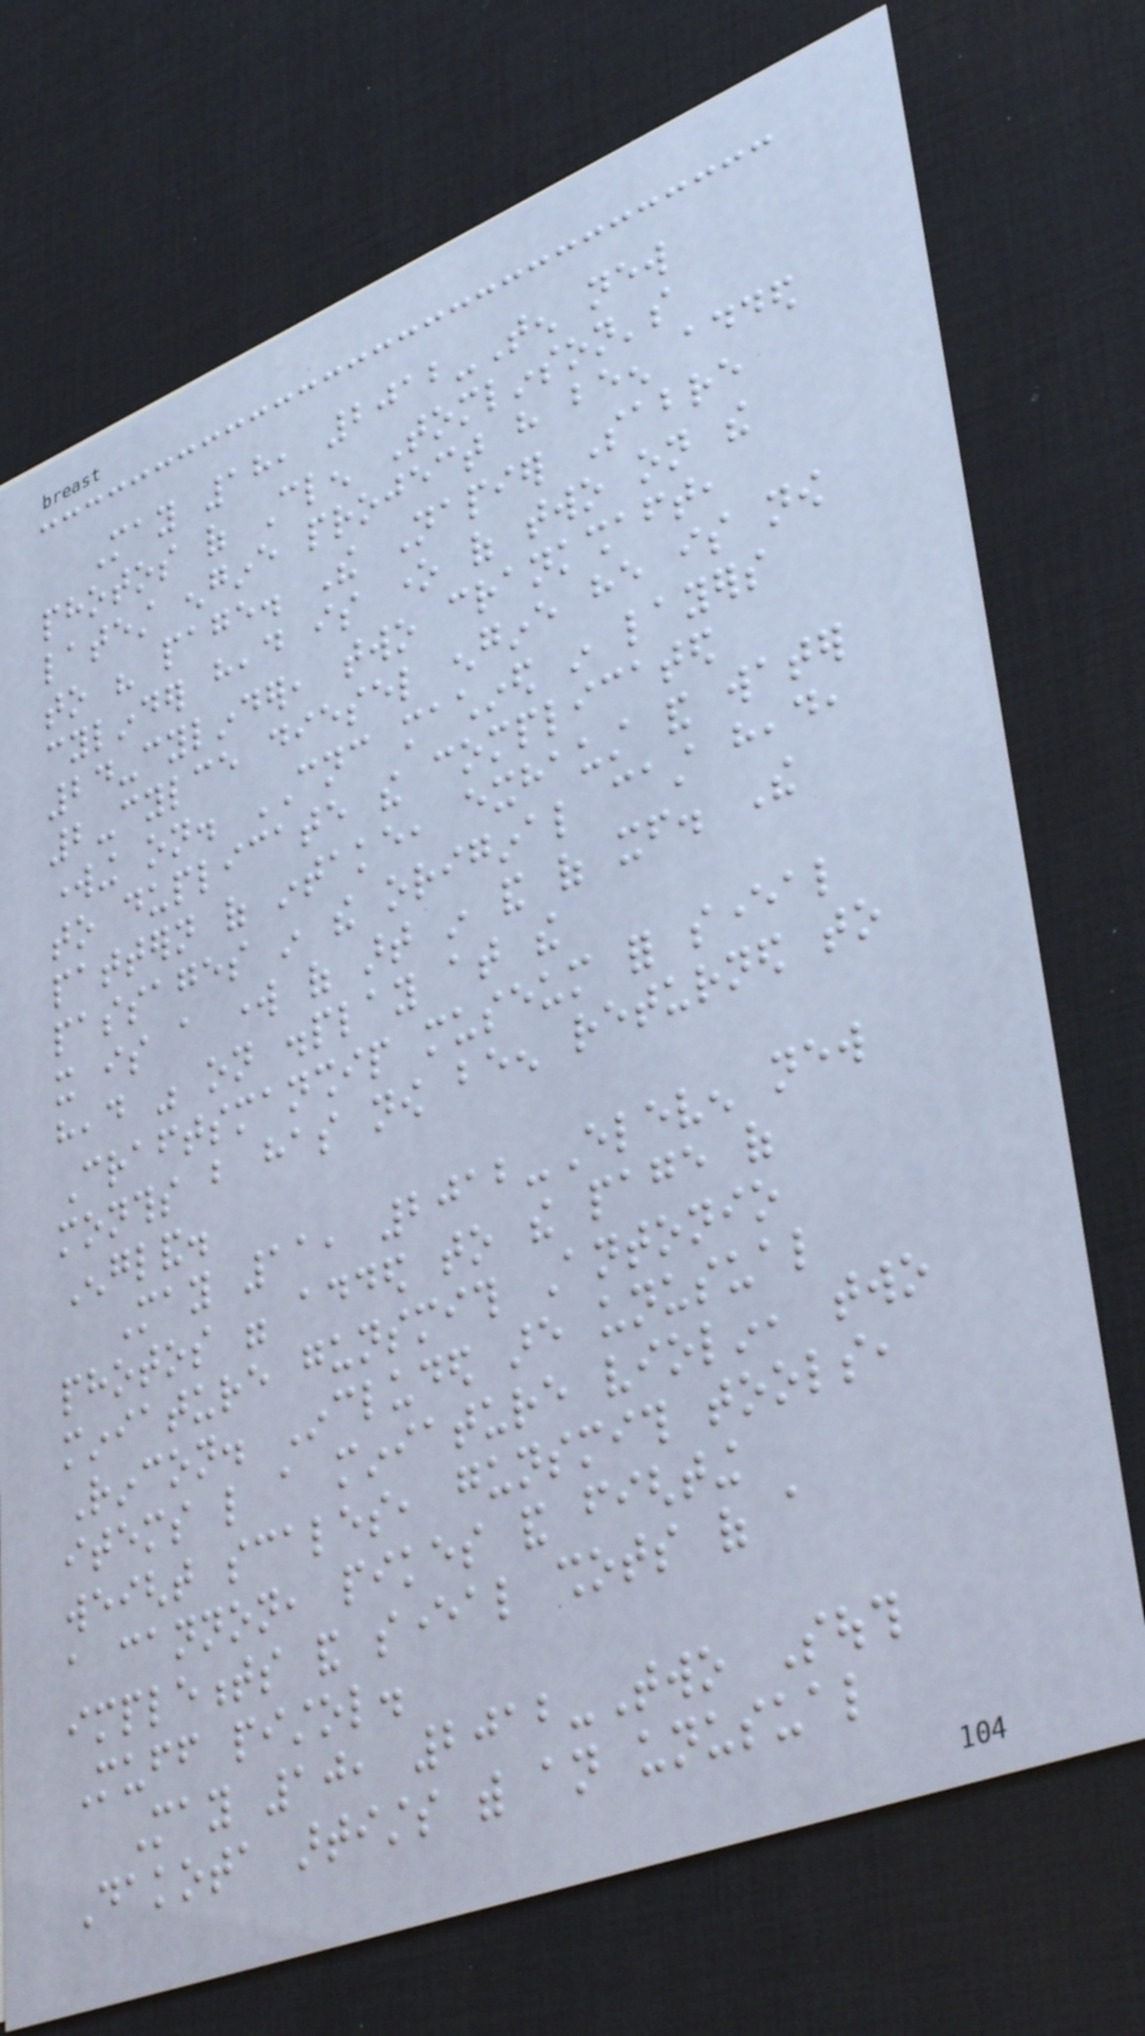May 18, 2012-Ten new
photos of Clen Tomlinson's
latest engine project have been added
to his page. The Napier Sabre
cylinder head is one of two on the
24-cylinder, two crankshaft,
2-cylce diesel engine he is now
working on. CNC machined in layers
to duplicate the complicated
pattern of intake, exhaust and water
passages in the original cast head,
it is a work of art in and of itself. The
head was on display at the
Craftsmanship museum for several
months but has now been returned to
England.
May 11, 2012-Eleven new
photos were added to the page of
miniature gunsmith Antonio
Rincon. Included are unusual
items like a miniature violin, two
weight scales, gunsmith tools,
a cannon, pikes and fighting
implements and several shots of a
Muff pistol.
May 10, 2012-Two South
Dakota artists with an unusual
